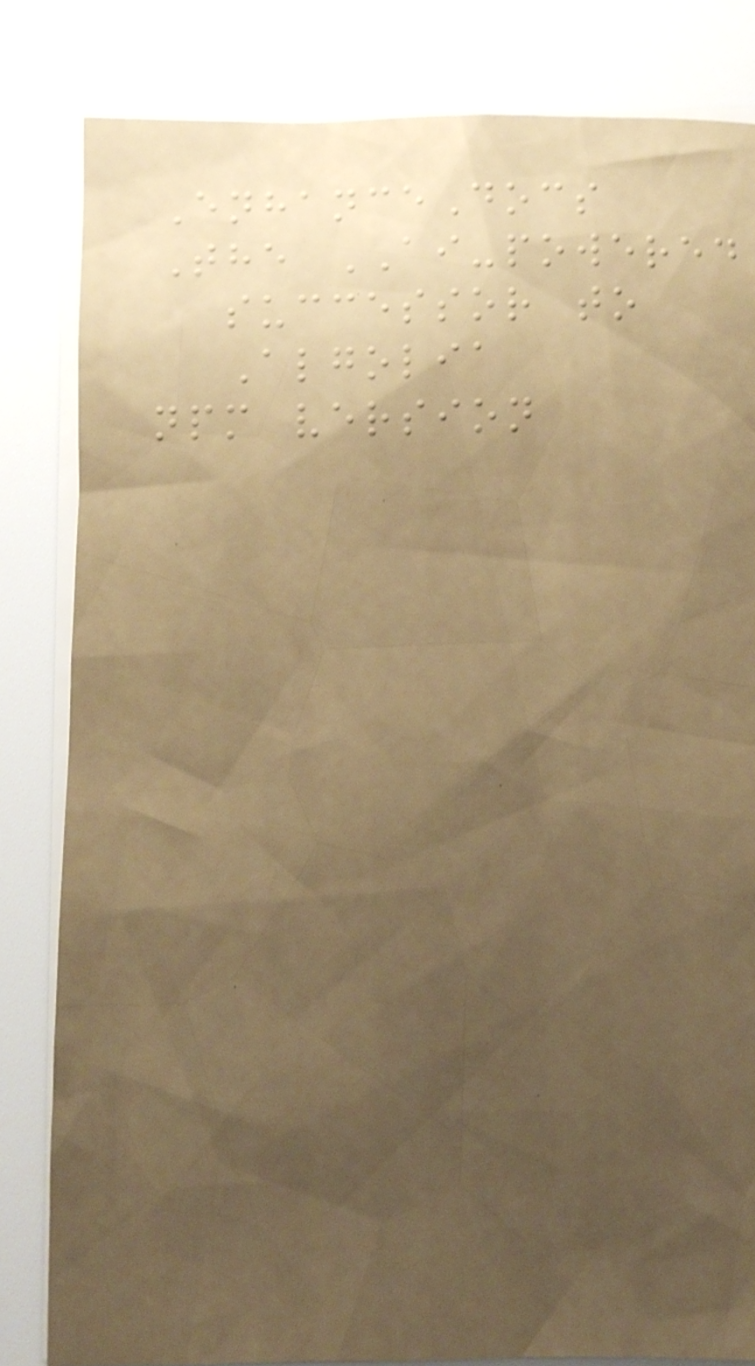EnhanceDocs
The AI-powered
successor to
Algolia
npm version
